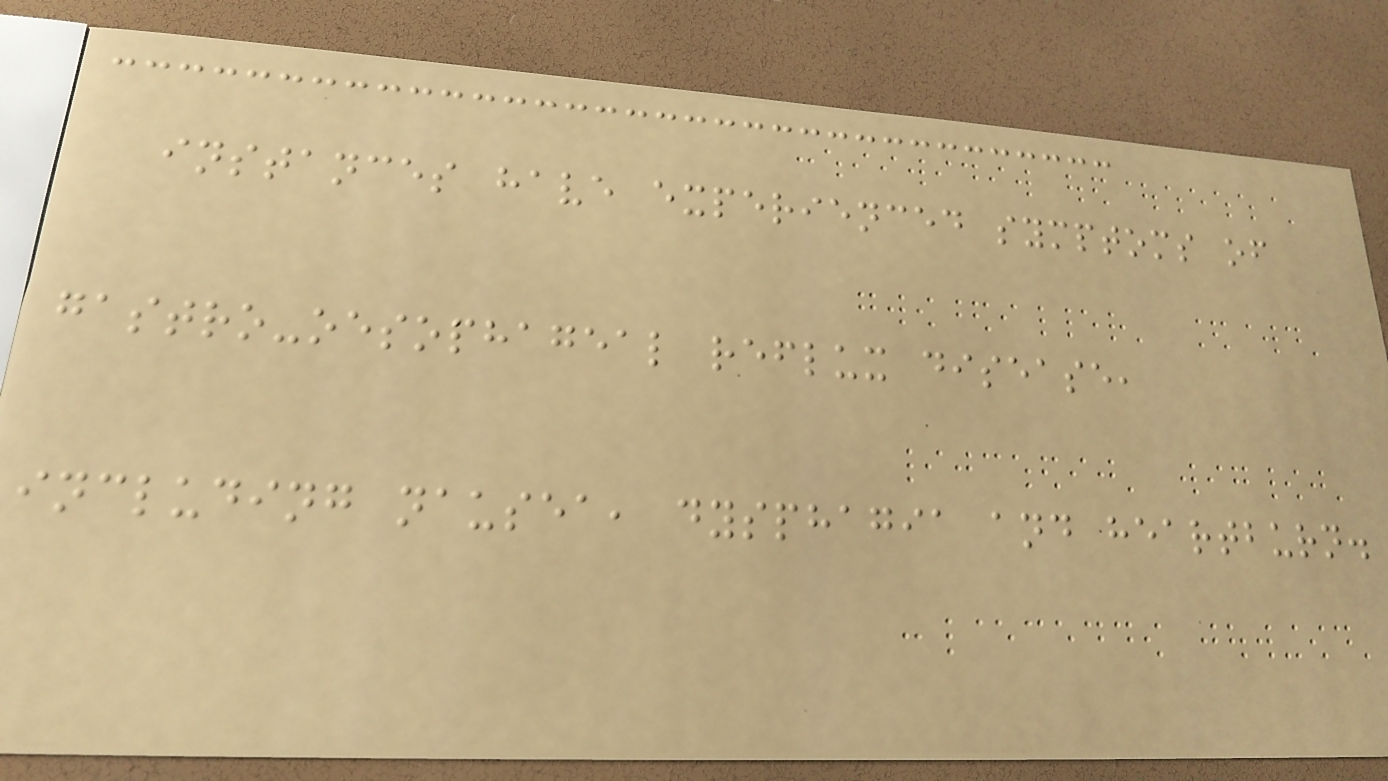instances have experienced symptoms of
gastro-oesophageal reflux disease,
including nausea, dysphagia and heartburn.
